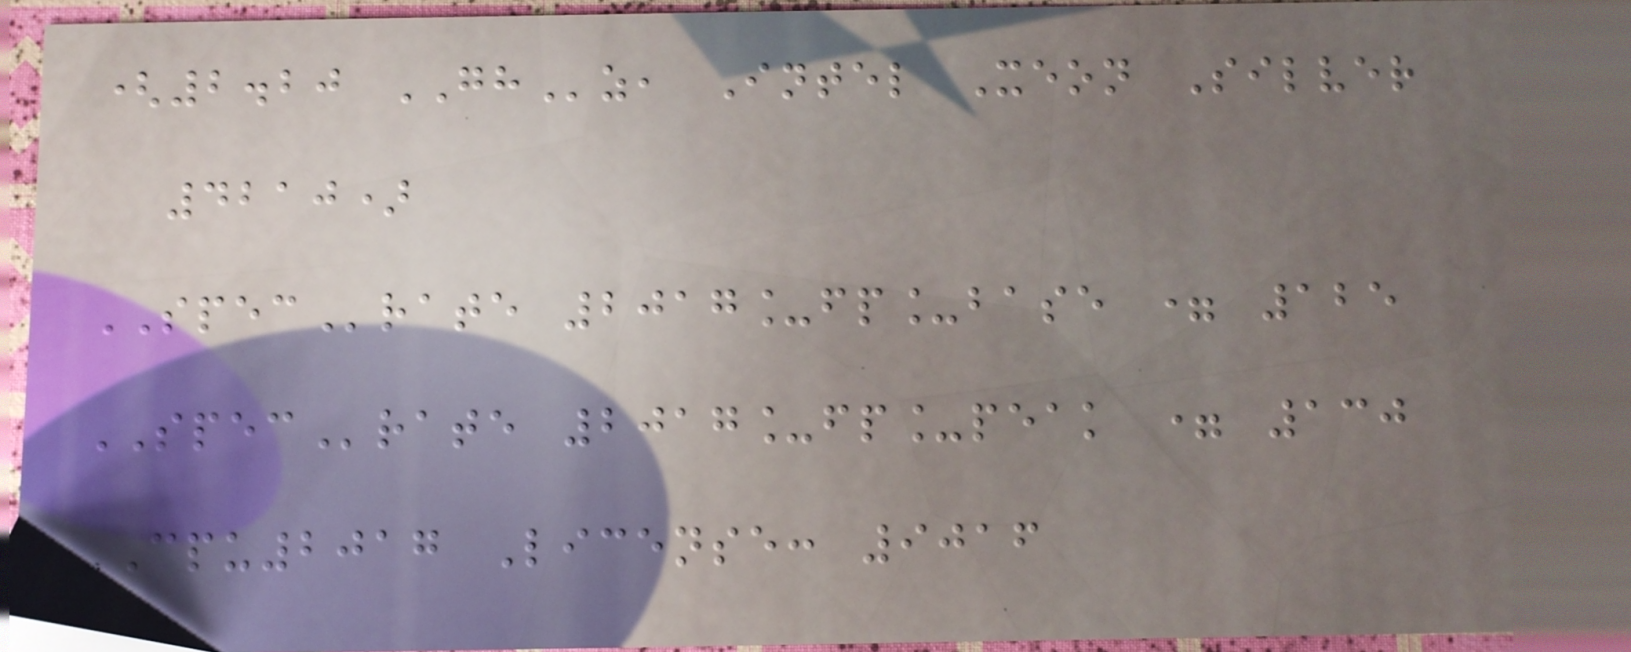(2.20 GHz, Intel Xeon Silver
4210)
SPECrate 2017_fp_base = 125
SPECrate 2017_fp_peak = 130
CPU2017 License: 9016
